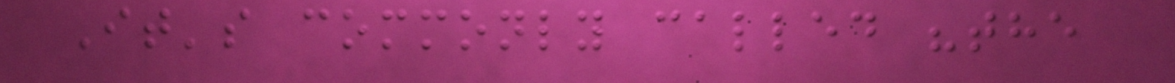It's commonly called "the
